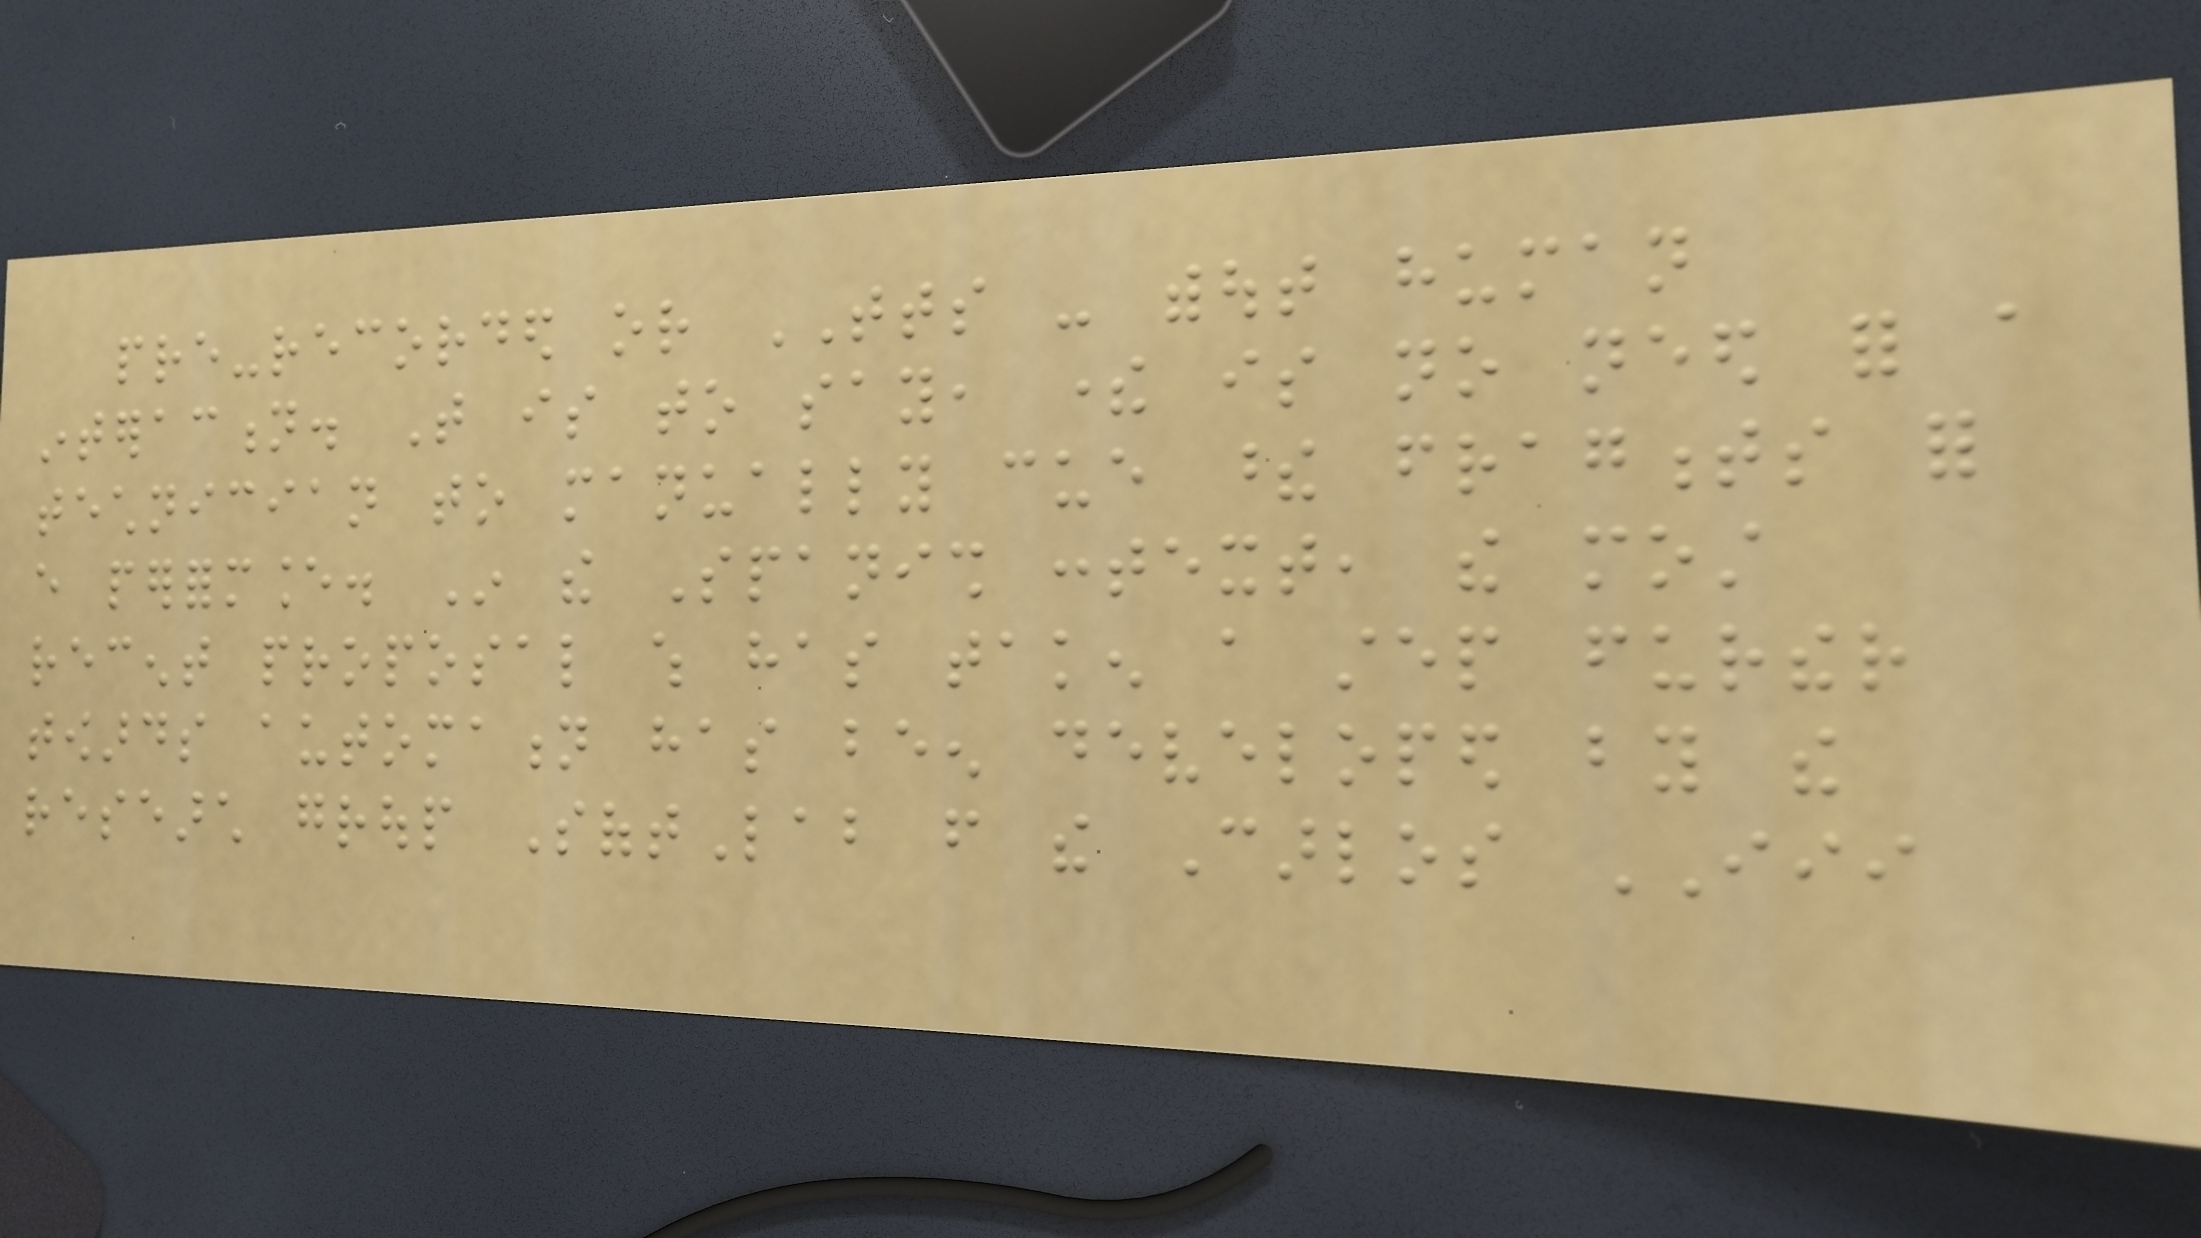pre-recorded or TTS - without human
interaction. That is to say, there is no need for a
technician to manually cue these fragments for
every performance. In the Spanish context, the most
recent proposal which has taken a step further
towards automation has been developed by the
research group SoftLab from the Carlos III
